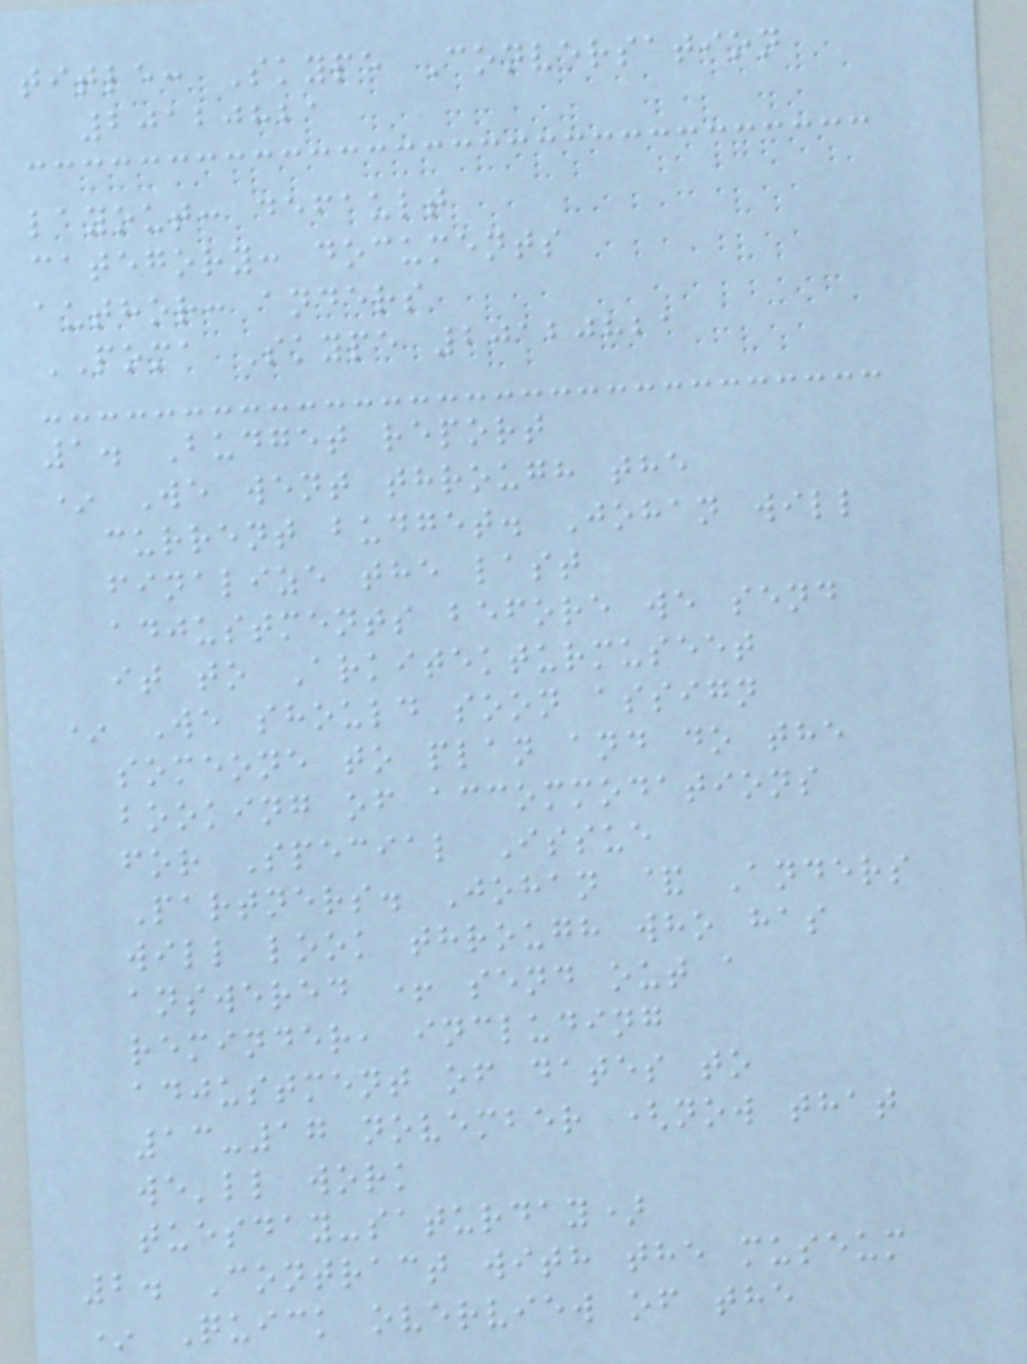title: Skype Conversation
20120821
layout: default
category: documents
author: anders
POMA Skype 20120821
1. Budget report
* We went through the
current budget. Johan will
finalize the last
adjustments before we send
it to Arkitekturmuseet
* We should soon assign
someone to plan and do the
booking of accommodations
for Special Issue
Partners. Johan & Anders
will look through who has
answered + send out a
reminder, including
adjustment of dates to
13-17 november (now that
we'll work
tuesday-saturday)
2. Contract with the museum
* Quick overview of the
